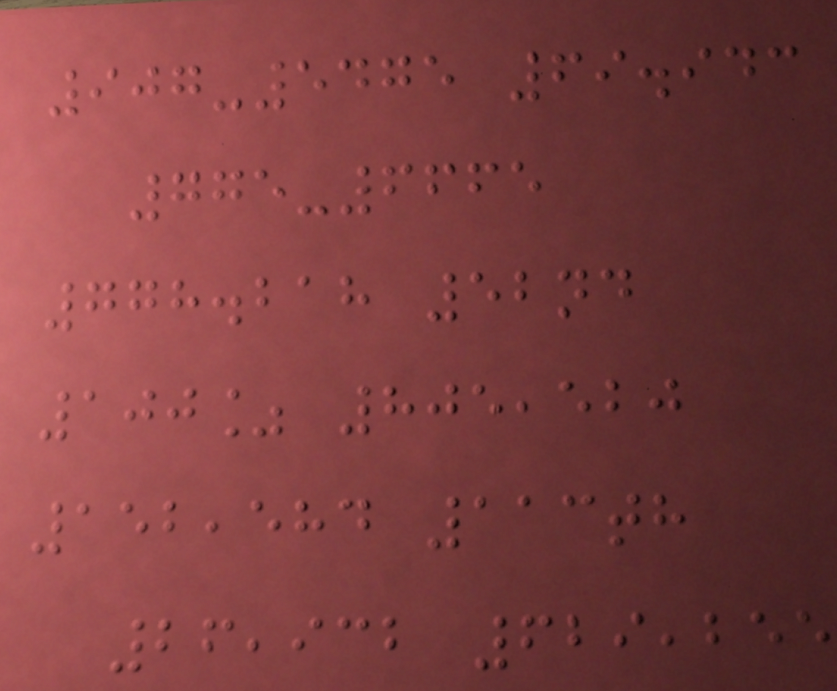907-5475 69.943
775-6665
778.218 52nd
100% 805,520
152,584 113th
26,932 629,255
